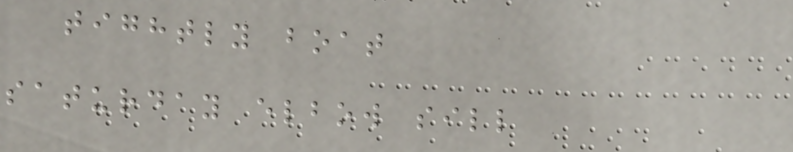tightly boat
saturday elbow sill
